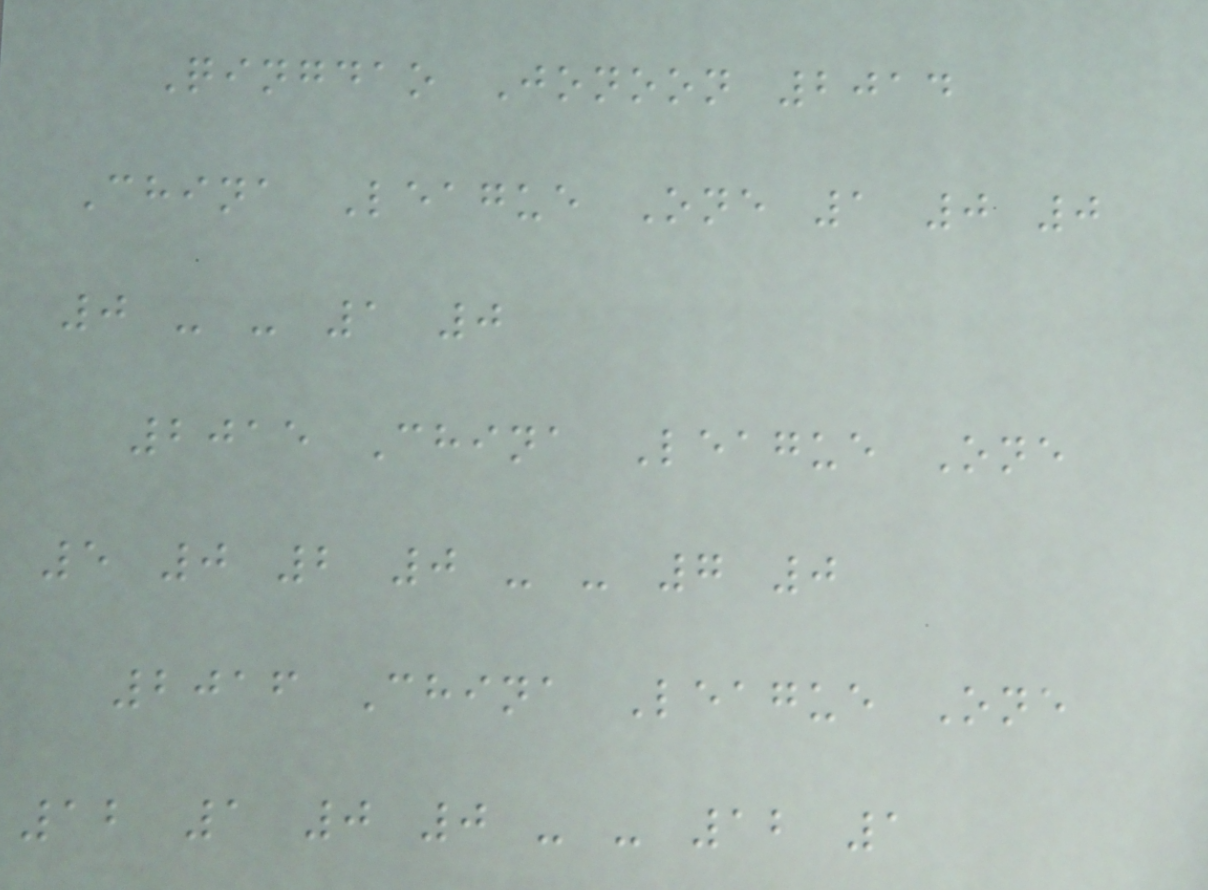Qingdao Jonoon 2014
China League One 1 0 0
0 - - 1 0
2015 China League One
5 0 2 0 - - 7 0
2016 China League One
12 1 0 0 - - 12 1
